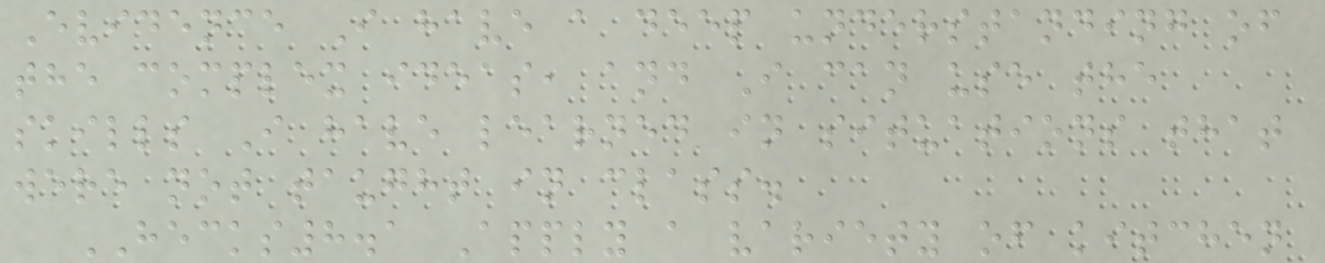Evidence I have a deep understanding of
the complex ideas, and I can use the
skills I have learned in situations that
were not taught in class.
HECKS8.1 Apply a variety of kitchen
